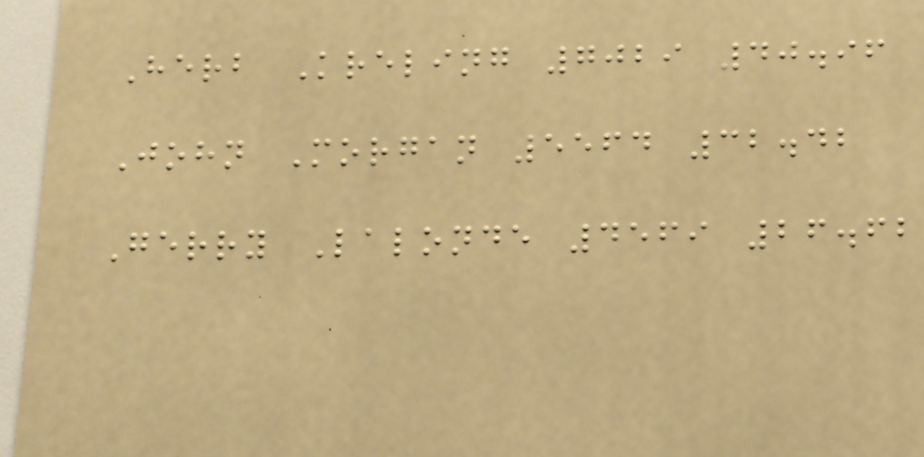Herb Kreling 7029 40.96
John Morgan 5564 32.42
Gerry Lalonde 4569 26.62
